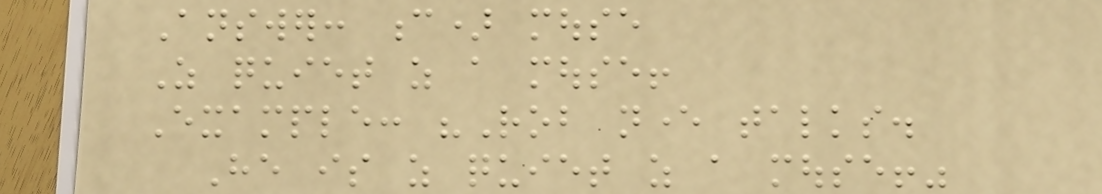Answer: c) mouse
As quiet as a mouse!
Example: "Rob never talks.
He is as quiet as a mouse!"
